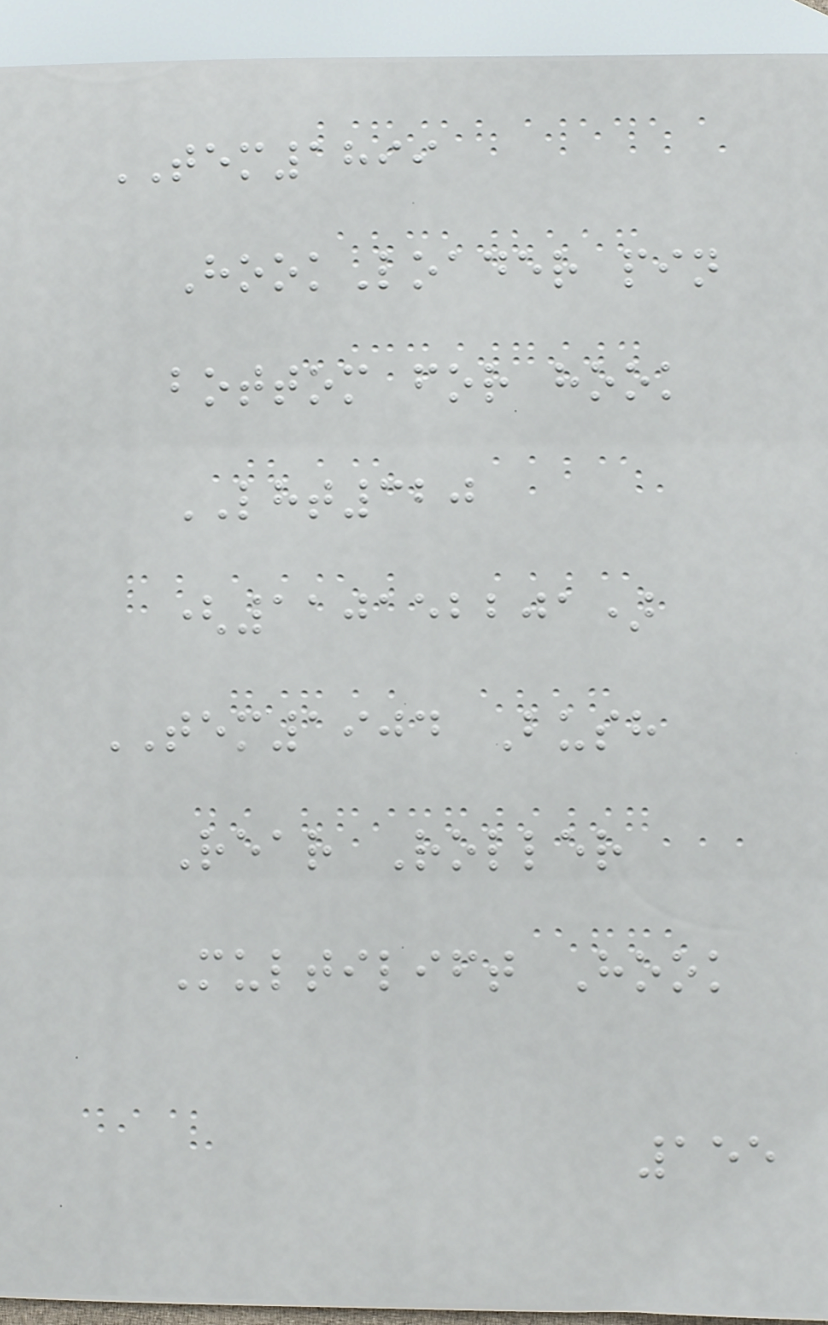TEM1899
HookLoader pin
bottom for hook
LHT320
(110152201)
TEM1904 Bush
Rear Roller
Multilift Hook
155
